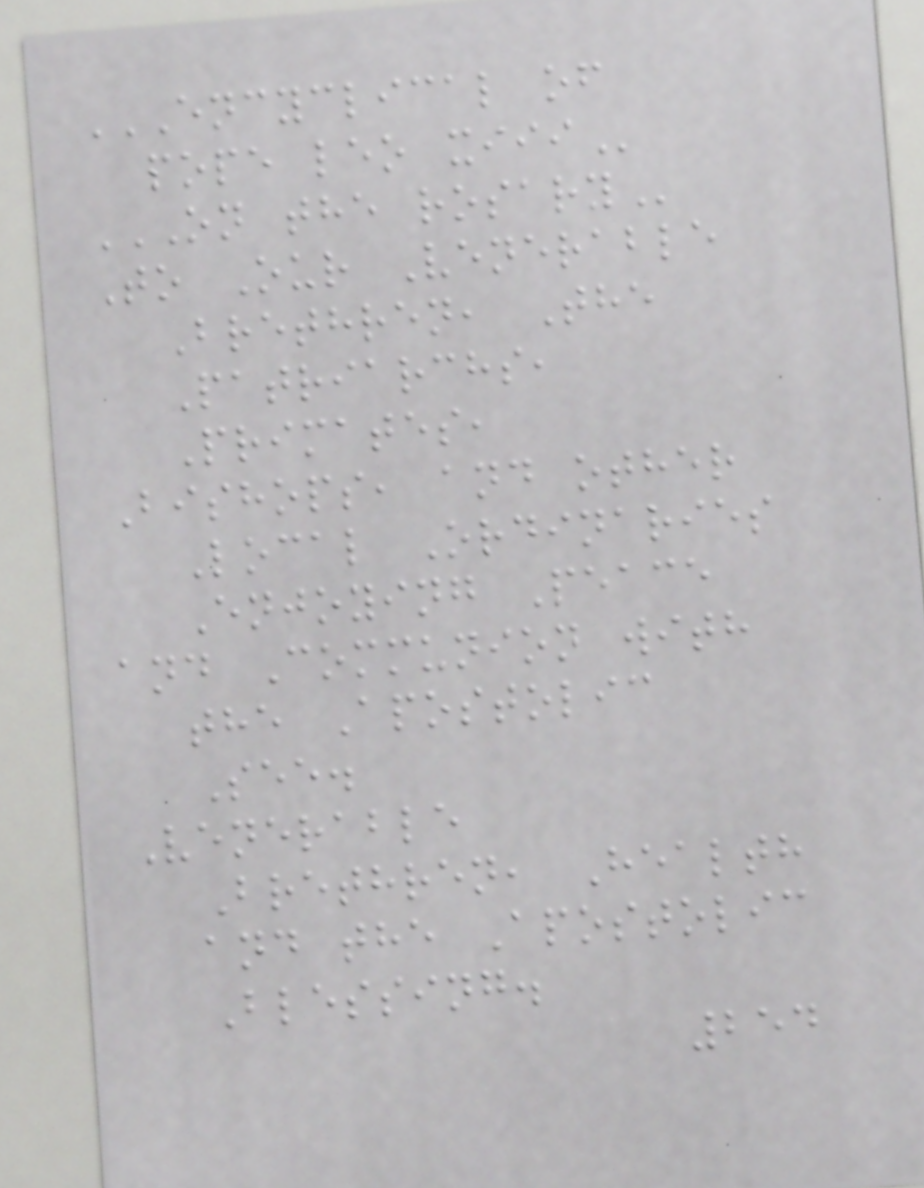ENCYCLICAL OF
POPE LEO XIII
ON THE ROSARY
To Our Venerable
Brethren, The
Patriarchs,
Primates,
Bishops, and other
Local Ordinaries
Enjoying Peace
and Communion with
the Apostolic
See.
Venerable
Brethren, Health
and the Apostolic
Blessing.
254
